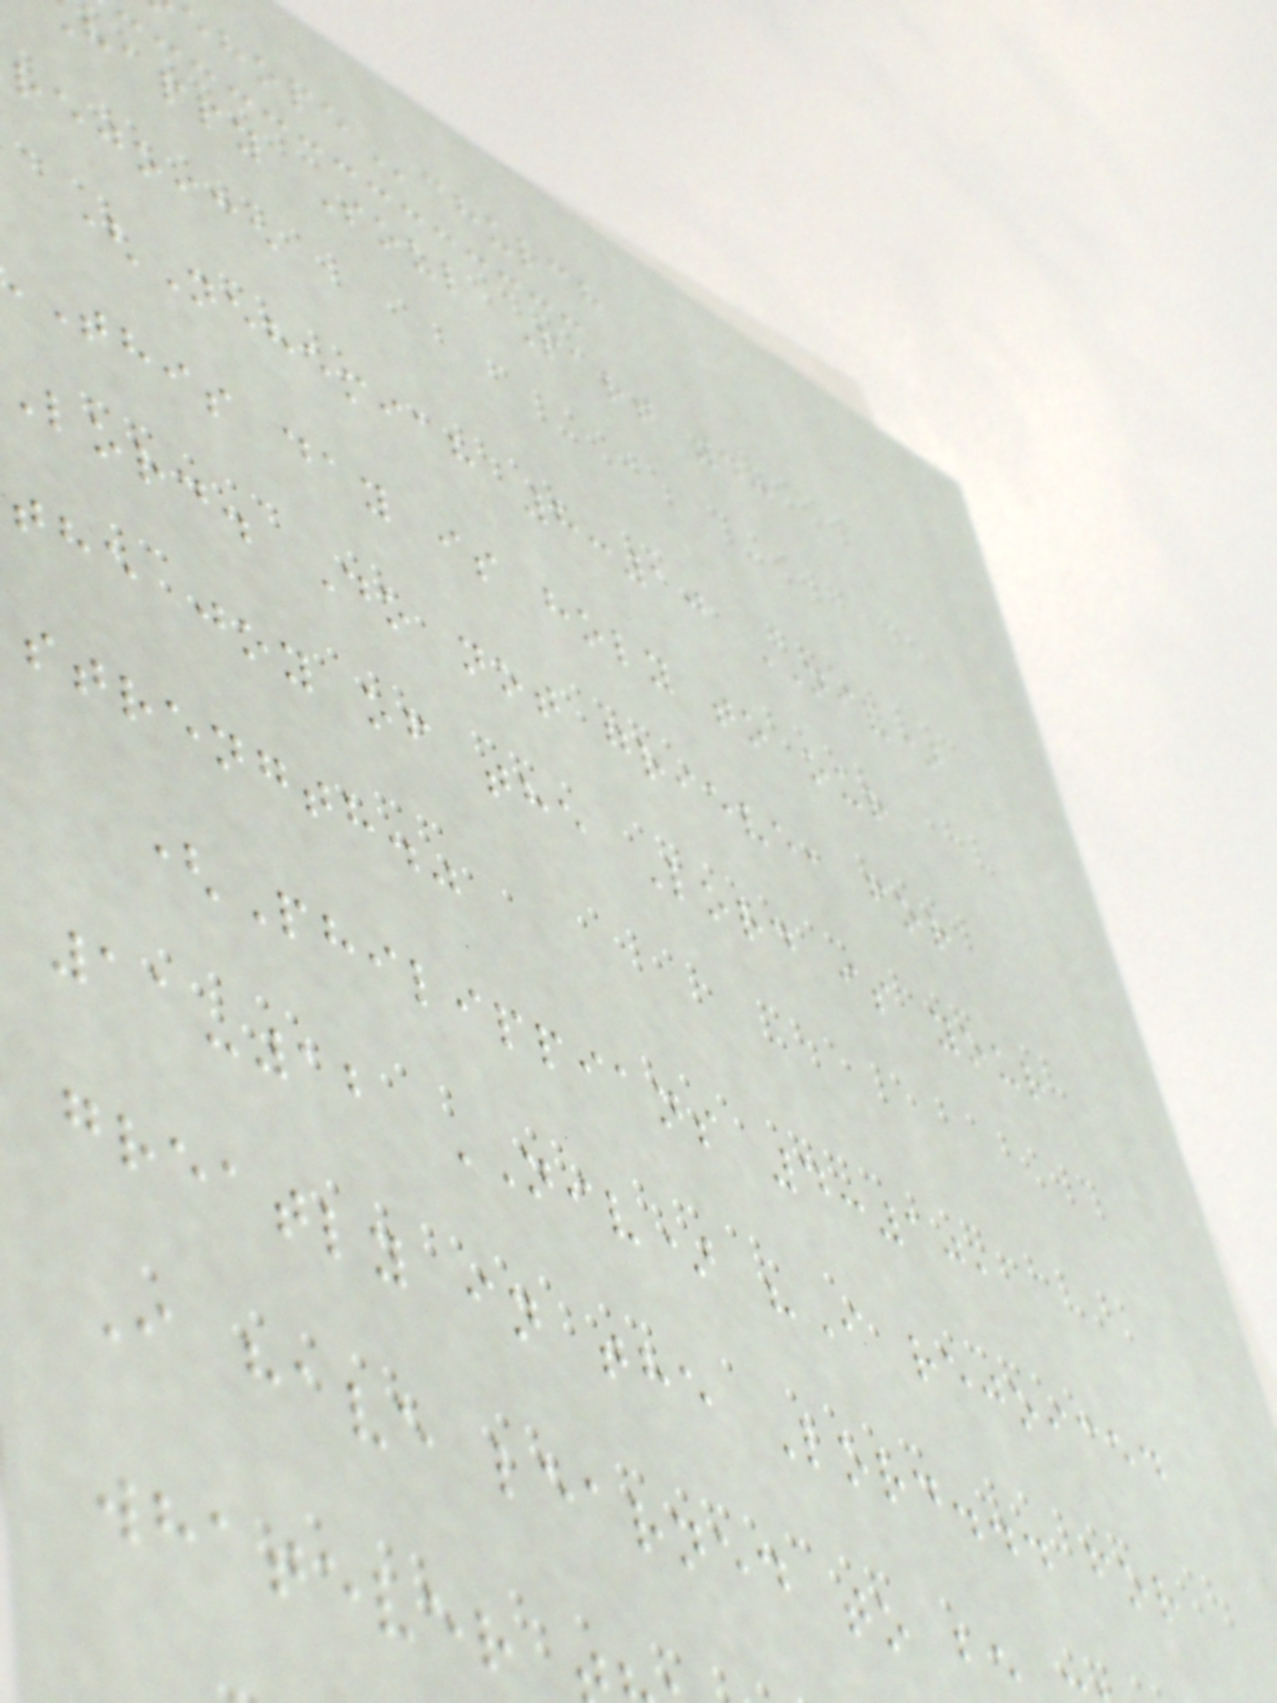church
happy Soul Part 4:
rejoice
(Nehemiah 8:10 NIV)
This day is holy to our
lord. Do not grieve, for
the joy of the Lord is your
strength."
(Philippians 4:10,
11-12 NIV) "I rejoiced
greatly in the Lord... for
I have learned to be
whatever
